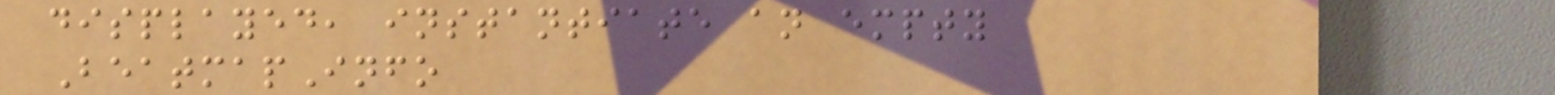displayed, instantiate an empty
BeatmapInfo
